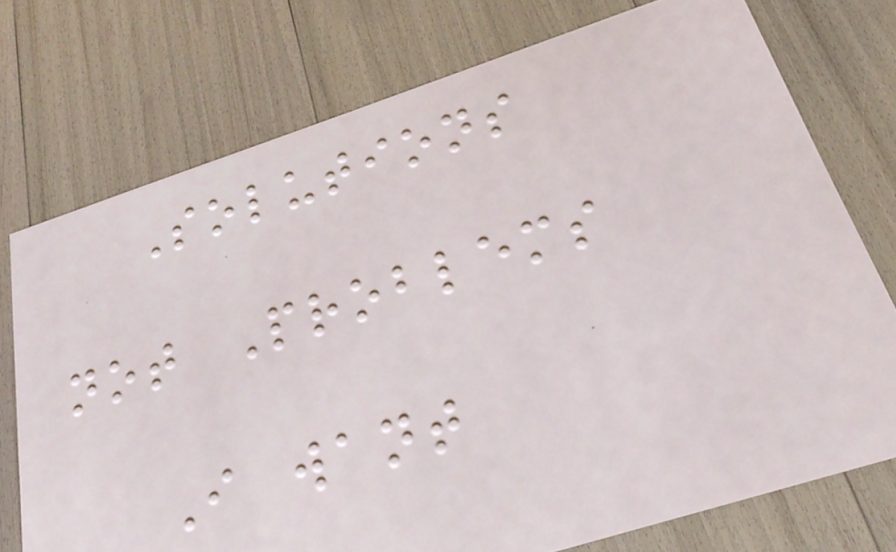Solutions
not Problems
I want
